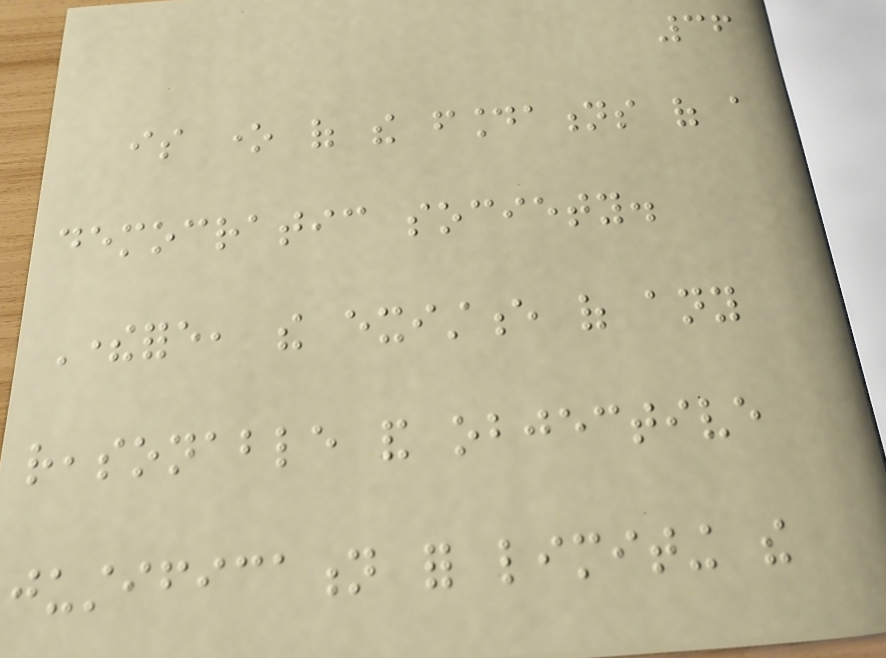36
is one of the foundations of a
democratic society.
Therefore, the existence of any
reasonable and objective
justification for limiting the
